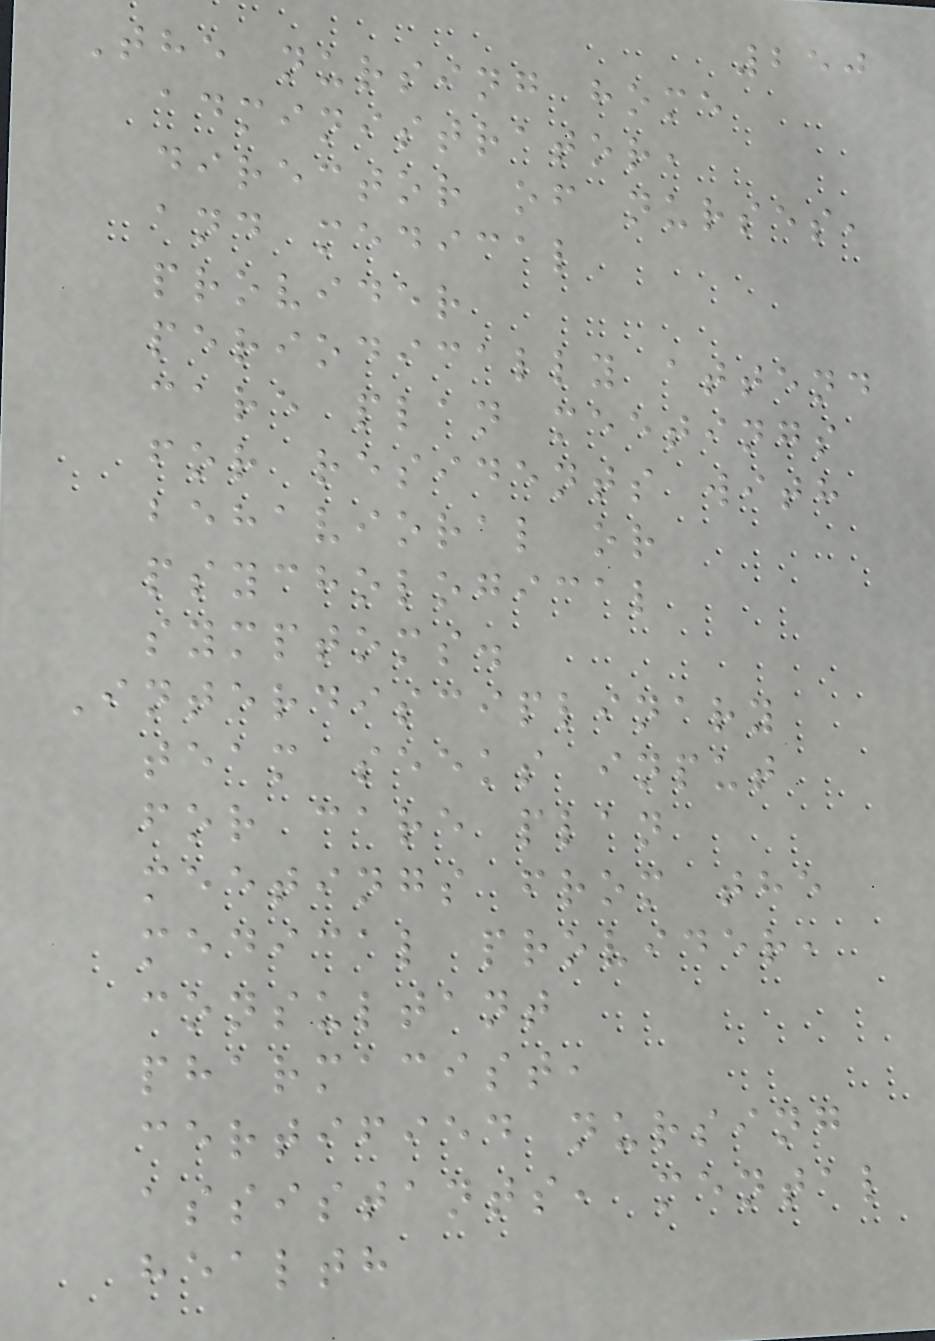250
The nursing home
administrator,
director of nurses,
and medical
provider
periodically attend
care plan meetings
for residents with
behavioral or
psychological
symptoms.
Interdisciplinary
team seeks input
for care plan
meetings from the
medical provider,
consultant
pharmacist,
certified nursing
assistants, mental
health
